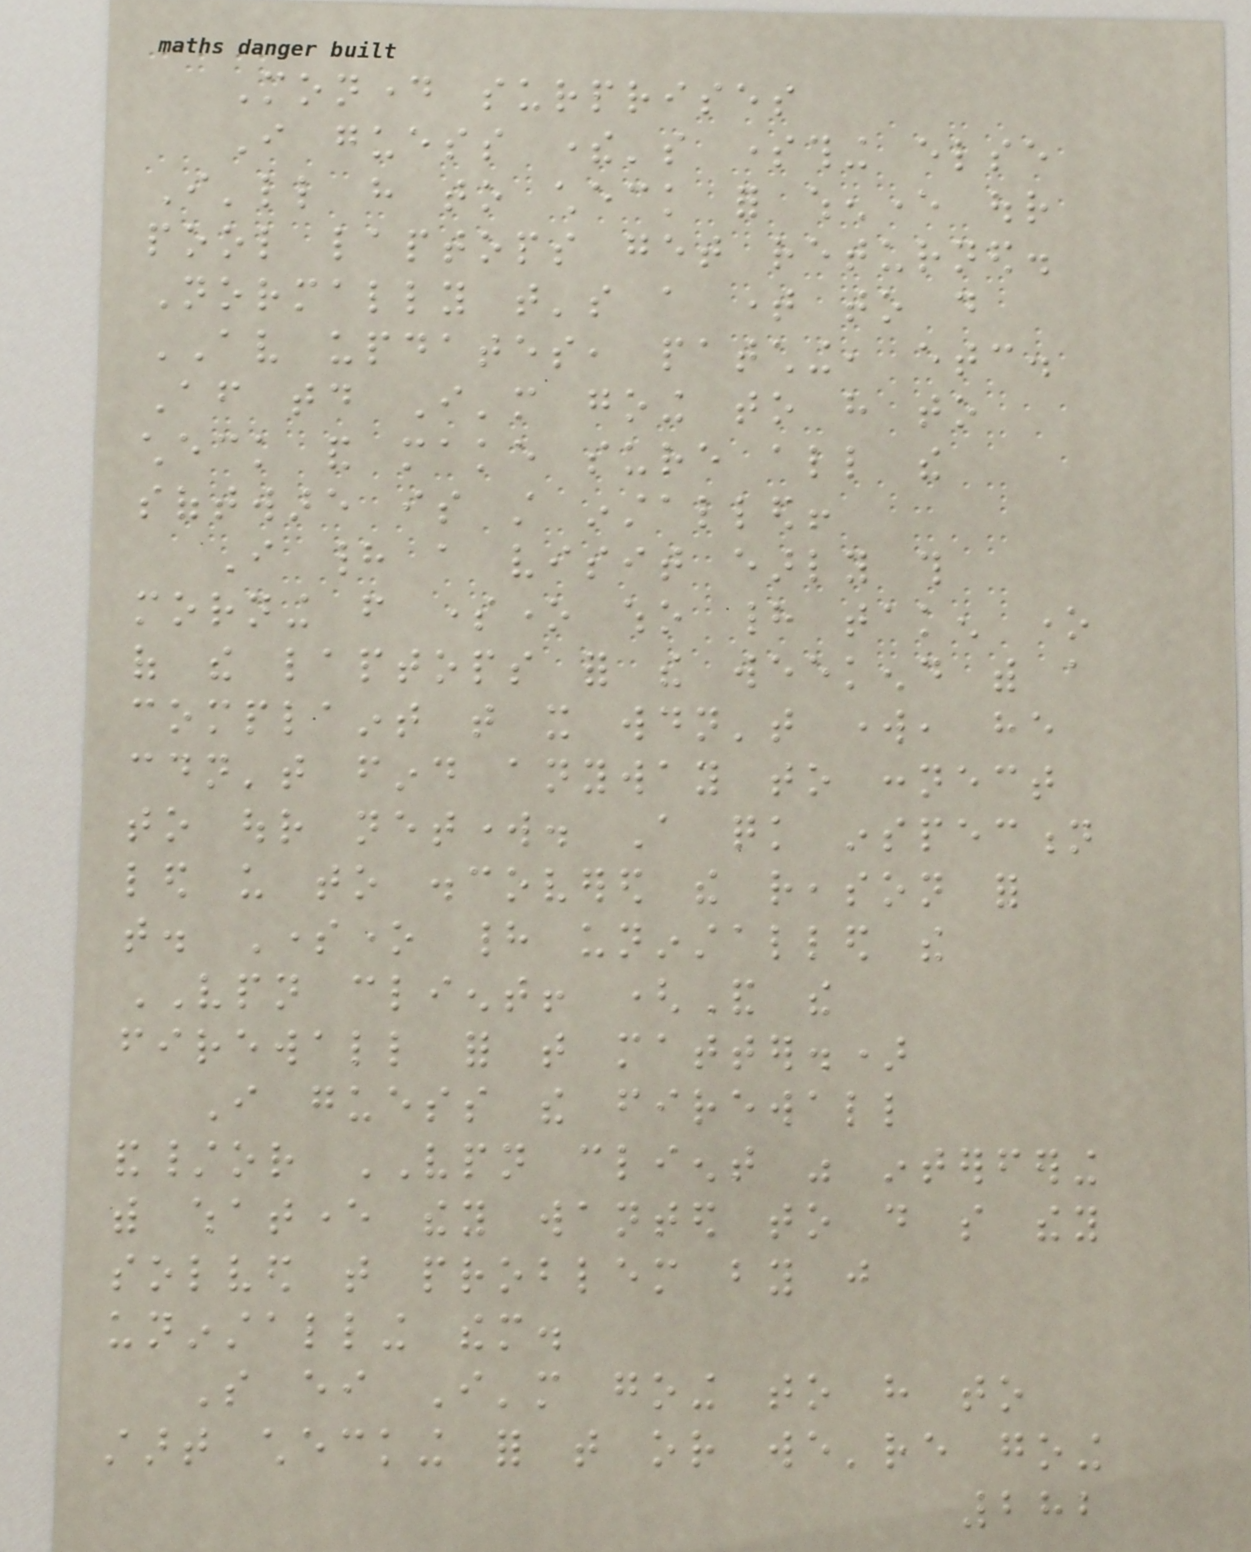Monday surprises
I guess there's something else
I'll have to check for whenever our
pool laptops get returned.
Normally that's a time to do
AV updates, patching, etc.
After today I'm going to have to
check and make sure all the
software is still installed!
I had a visit early this
morning from someone who had taken one
of the laptops for the weekend with a
complaint that it wouldn't work, he
couldn't find anyway to connect
to our network. A quick inspection
led us to discovered the reason for
that. Someone had uninstalled the
VPN client! (And the
firewall for that matter.)
I guess the firewall
and/or VPN client was interfering
with whatever they wanted to do so they
solved that problem by just
uninstalling them.
So either I'm going to have to
start checking for that or we're going
282
